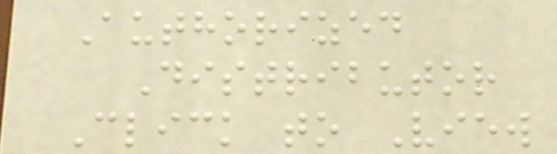Authorized
Distributor
Click to View
